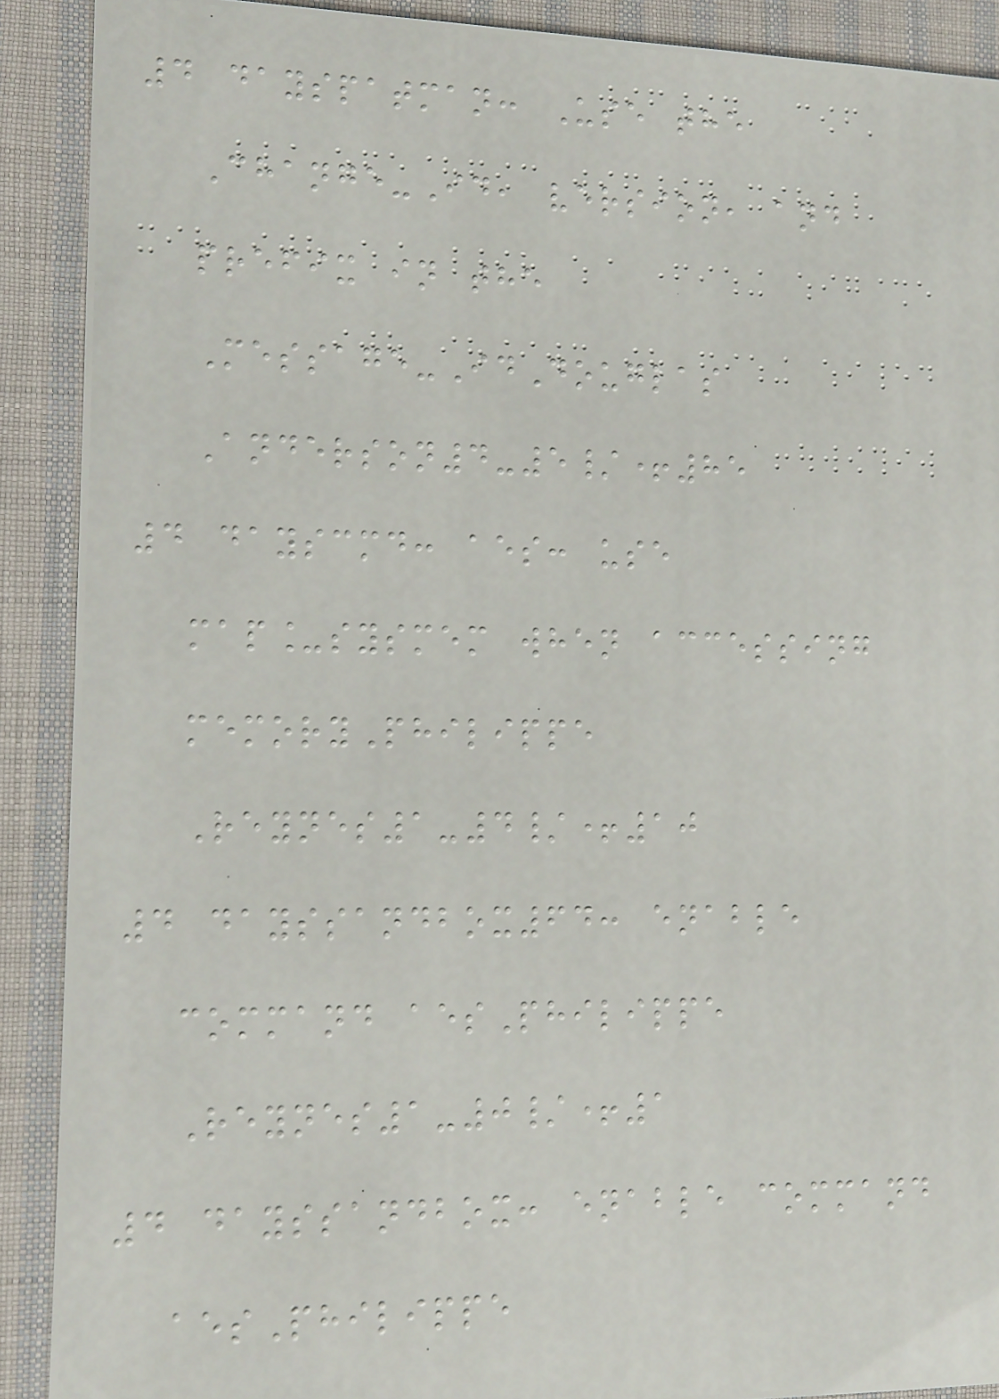4 dayspatman: Use the
Change-Id, version, and
prefix in the
Message-IdDouglas
Anderson4-5/+85
4 dayscmd: aes: use
map_sysmem when accessing
memoryPhilippe
Reynes1-4/+10
4 dayssandbox64: enable
command aesPhilippe
Reynes1-0/+1
4 dayssandbox: enable command
aesPhilippe
